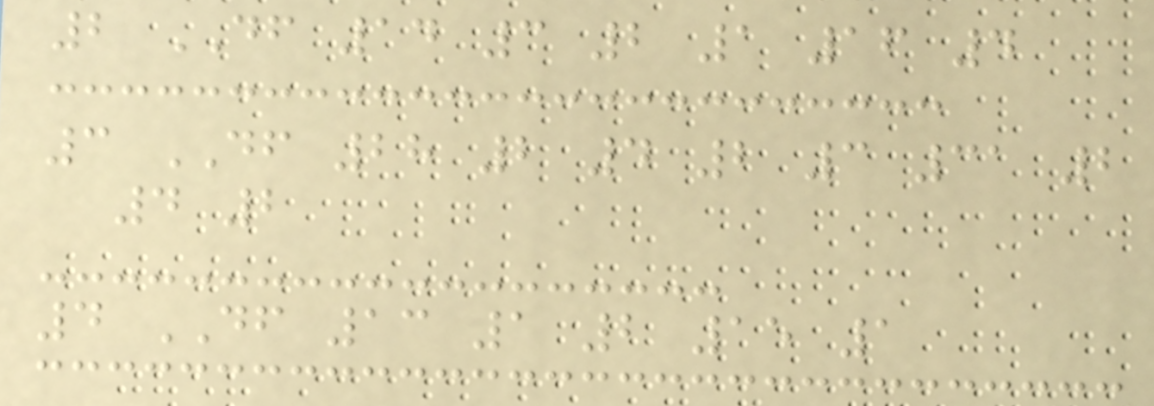2 DF 14 3 2 1 16 4
3 DF 28 2 4 2 3 31 2
4 2
4 DF 13 1 2 15 1
